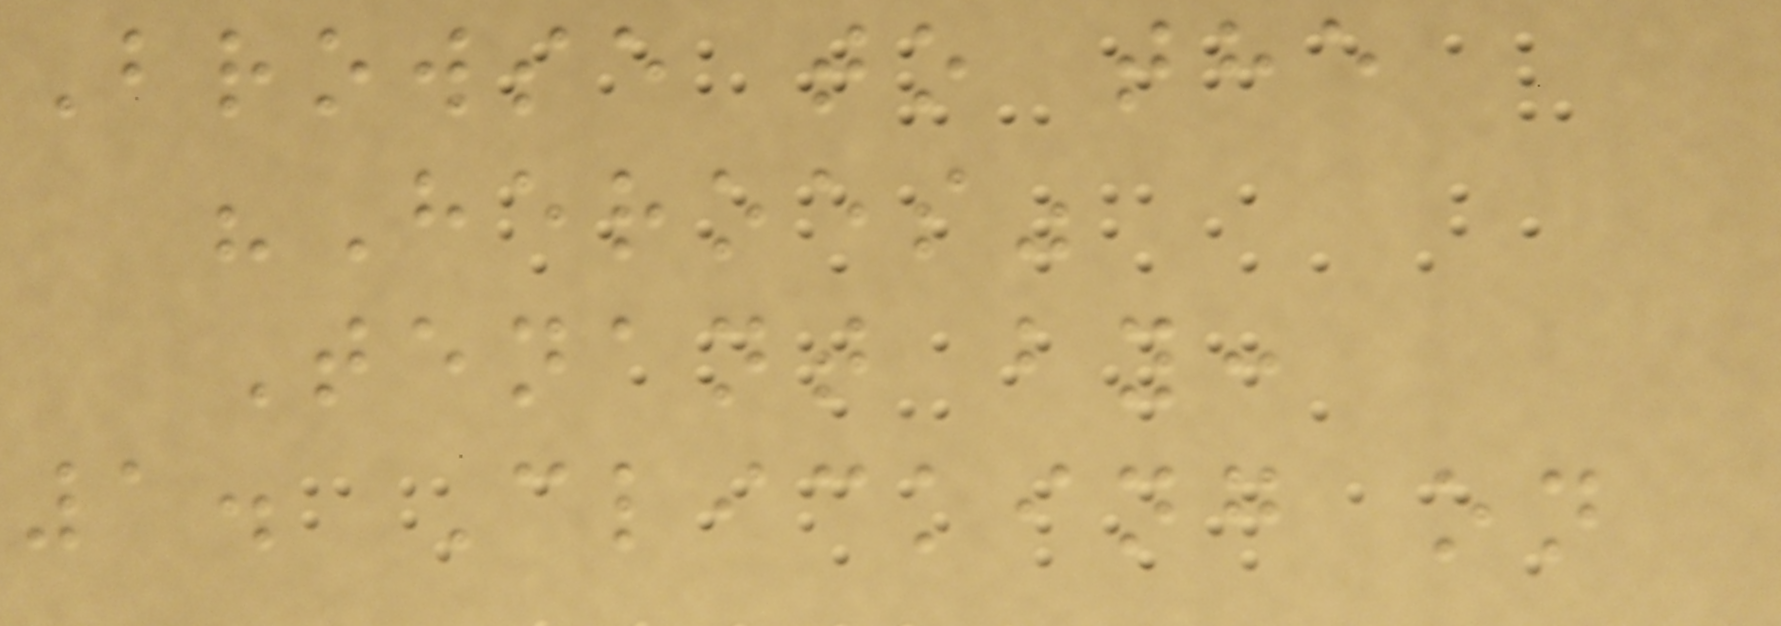Browse to the
"Heroes"
Tenant by:
1. Clicking on
